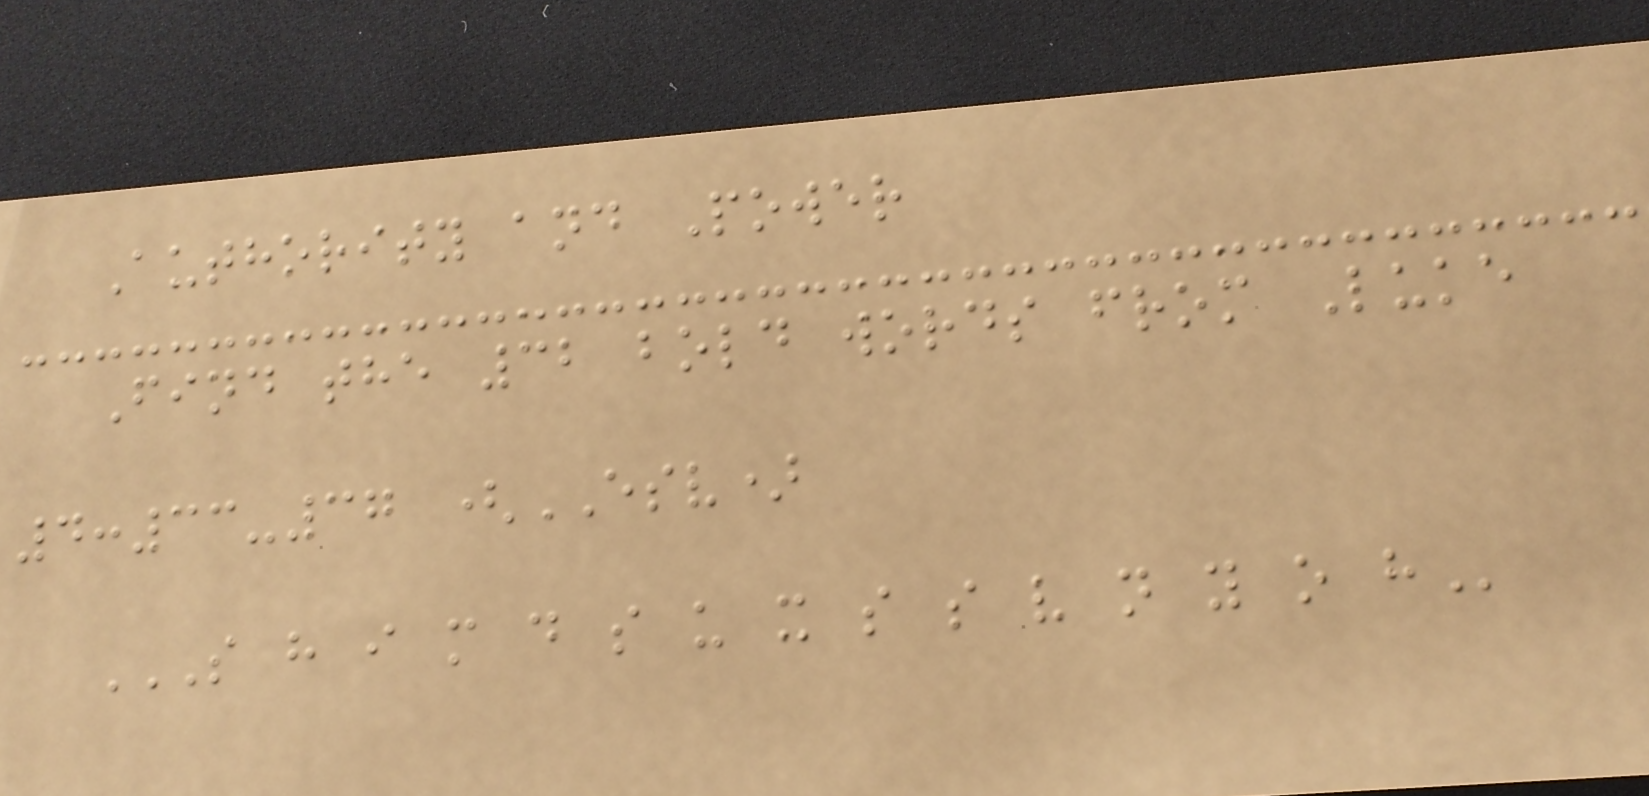Authority and Power
Find the 32 bold words from Luke
4:33-37 (ESV)
S H I M D S U X S S V N Y O H
